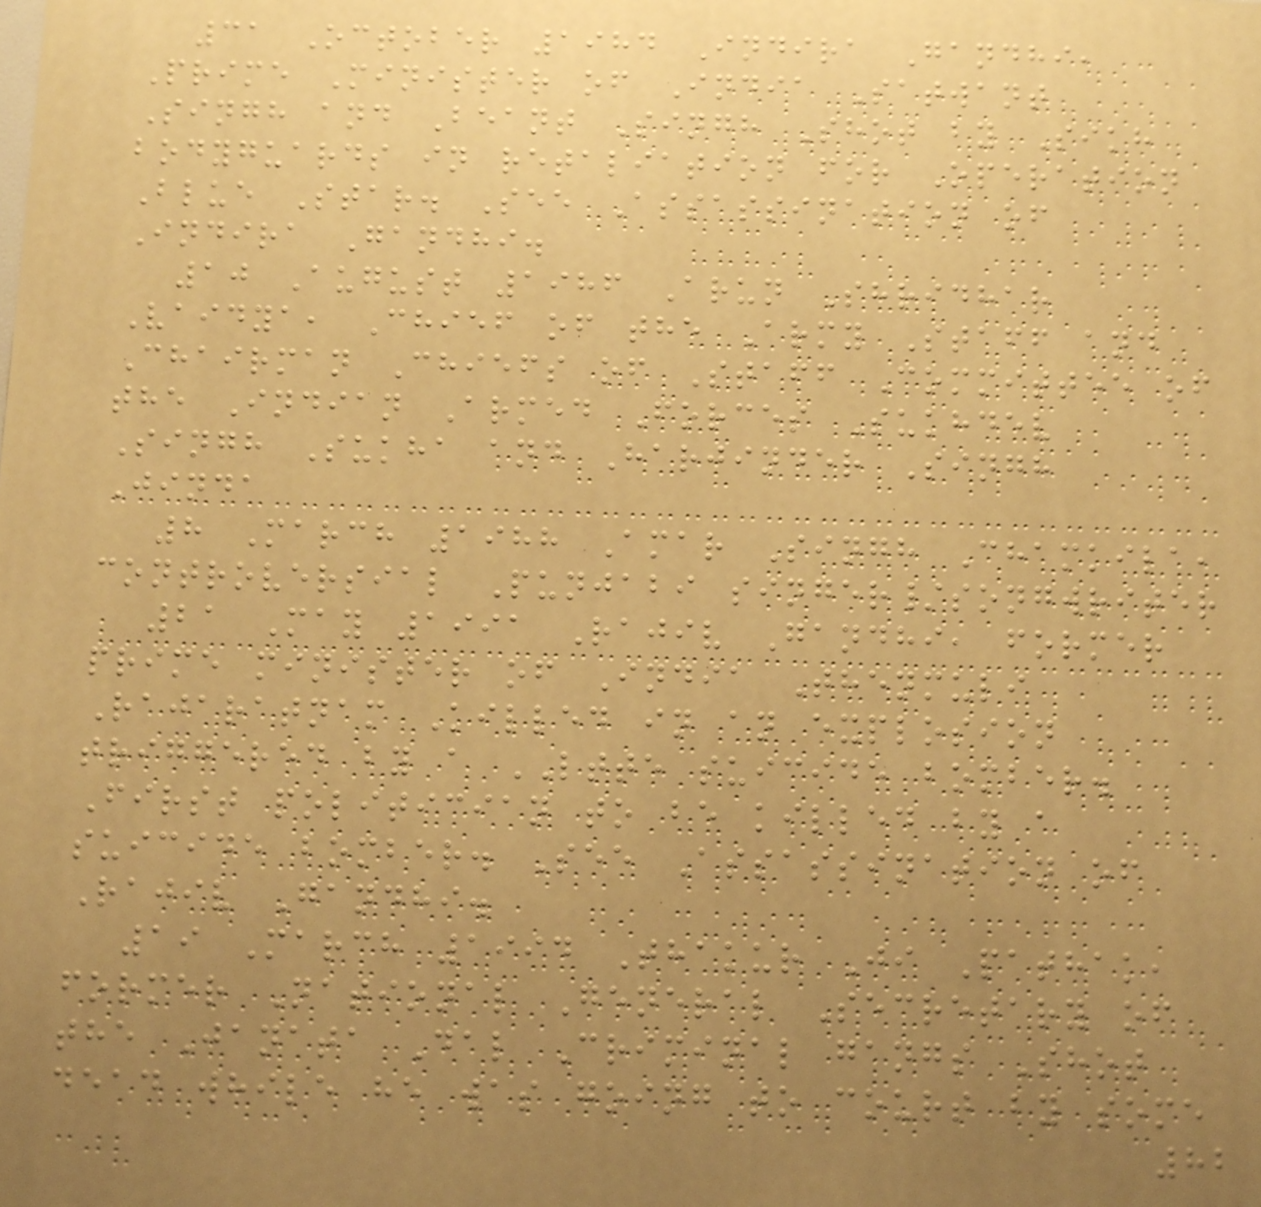31 October 1984 Indira Gandhi,
Prime Minister of India Satwant
Singh and Beant Singh Shot by Sikh
bodyguards in retaliation for Operation
Blue Star. See Assassination of
Indira Gandhi.
10 August 1986 Arun Shridhar
Vaidya, Chief of the Army Staff and
Chairman Chiefs of Staff Committee of
the Indian Armed Forces Sukhdev
Singh Sukha and Harjinder Singh
Jinda
8 March 1988 Amar Singh Chamkila,
controversial Punjabi singer/songwriter
21 May 1991 Rajiv Gandhi, former
prime minister of India Thenmuli
Rajaratnam Killed in an explosion
triggered by a LTTE suicide bomber.
First politician to be killed by a
suicide bomber. See Assassination of
Rajiv Gandhi.
19 March 1994 Thakur Ji Pathak,
former National General Secretary of
the Janata Dal Criminal gangs Shot
dead while he was going to court by some
82
